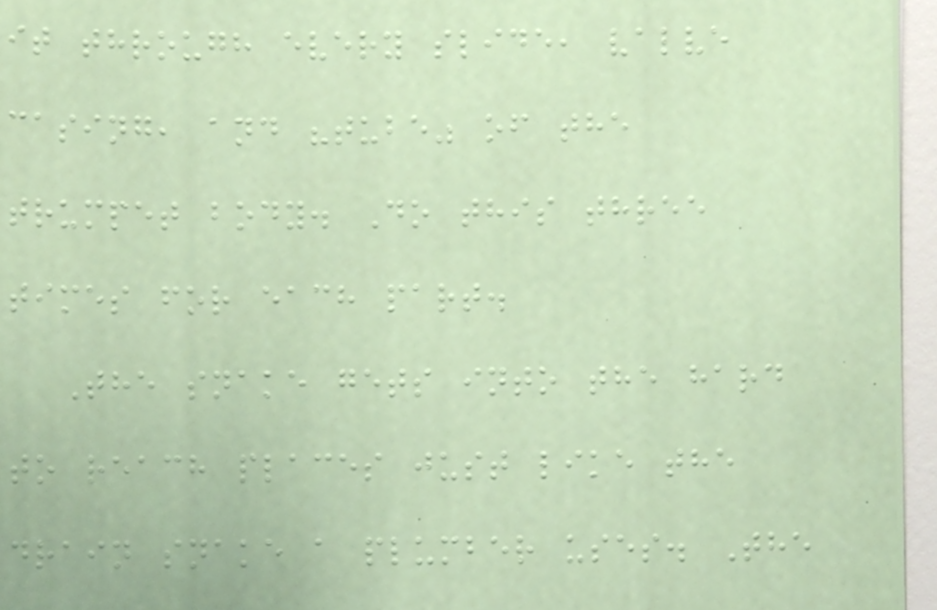it through every slide, valve
casing, and "tube" of the
trumpet body. Do this three
times for each part.
The snake gets into the hard
to reach places just like the
drain snake a plumber uses. The
